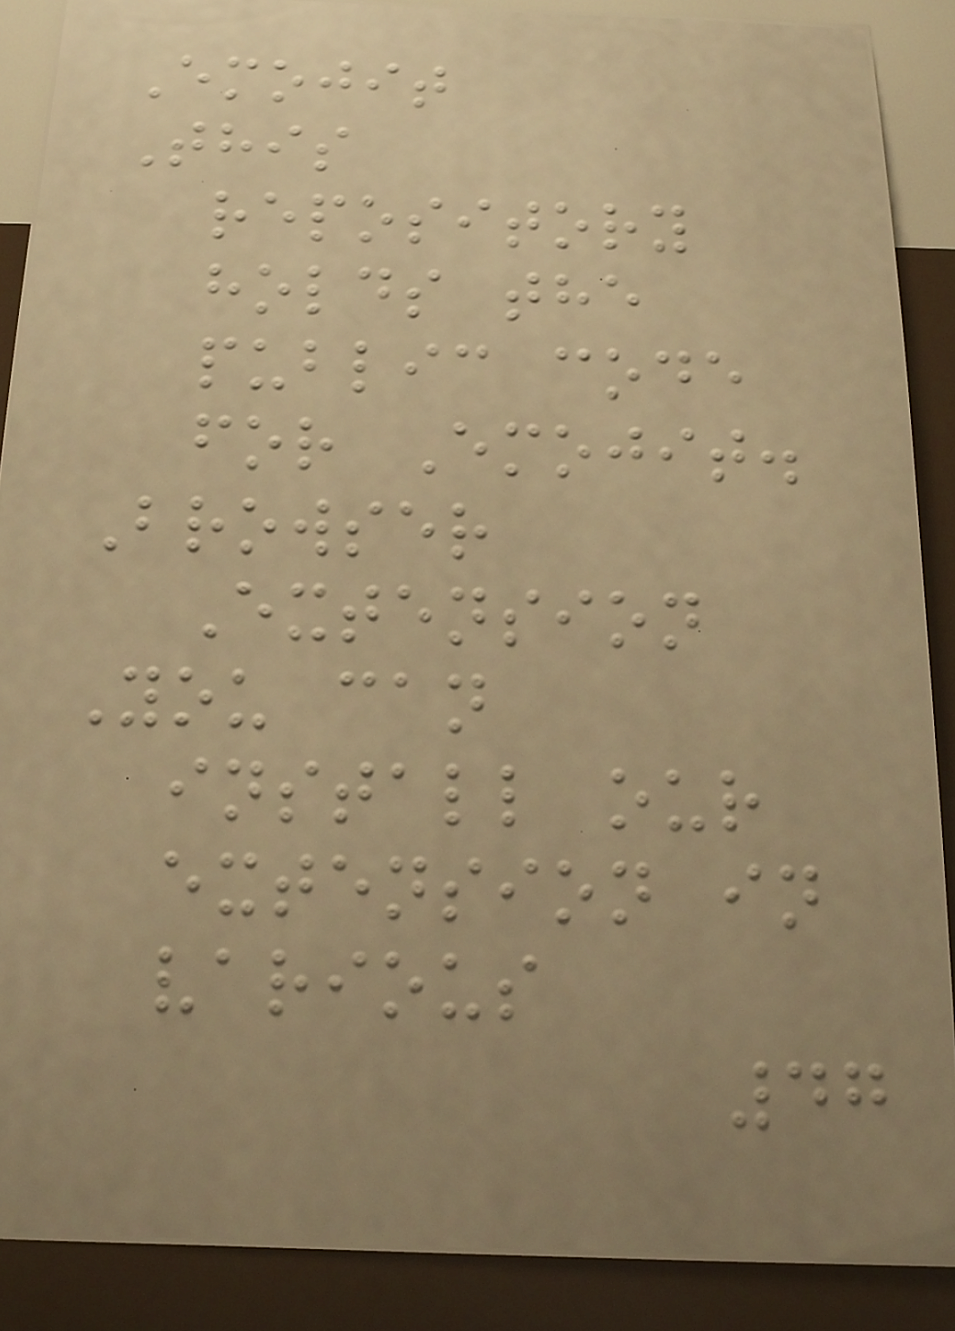Emojit
This
repository
holds the
public code
for Emojit.
Browser
Extension
You can
install our
extension in
various
47
